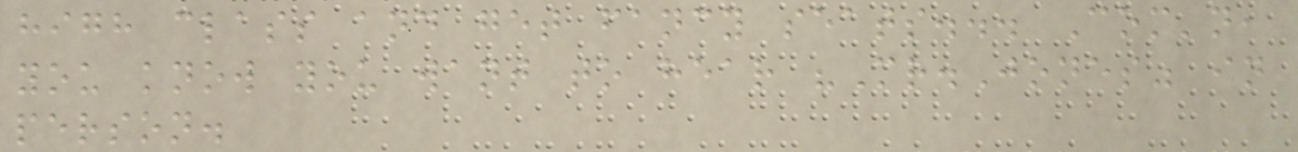high class and get fancy seats... Com'n,
you know you want to hear "Mr.Jones" in
person.
